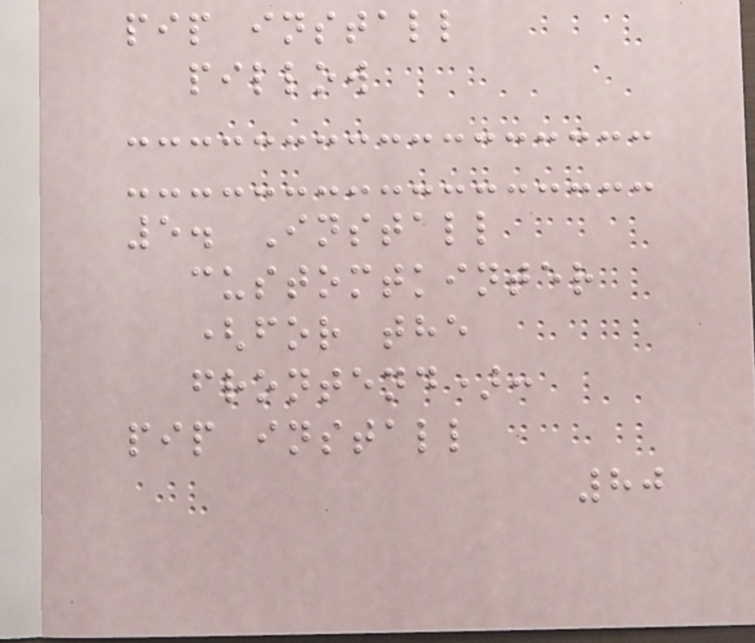pip install
pillow
5. Install
customtkinter
(for the
frontend):
pip install
80
